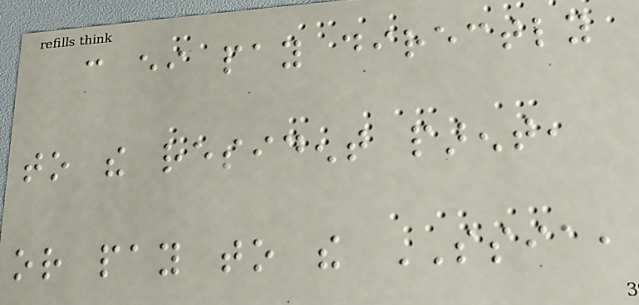can either pay directly
to the resident parent,
or pay to the SSIA,
